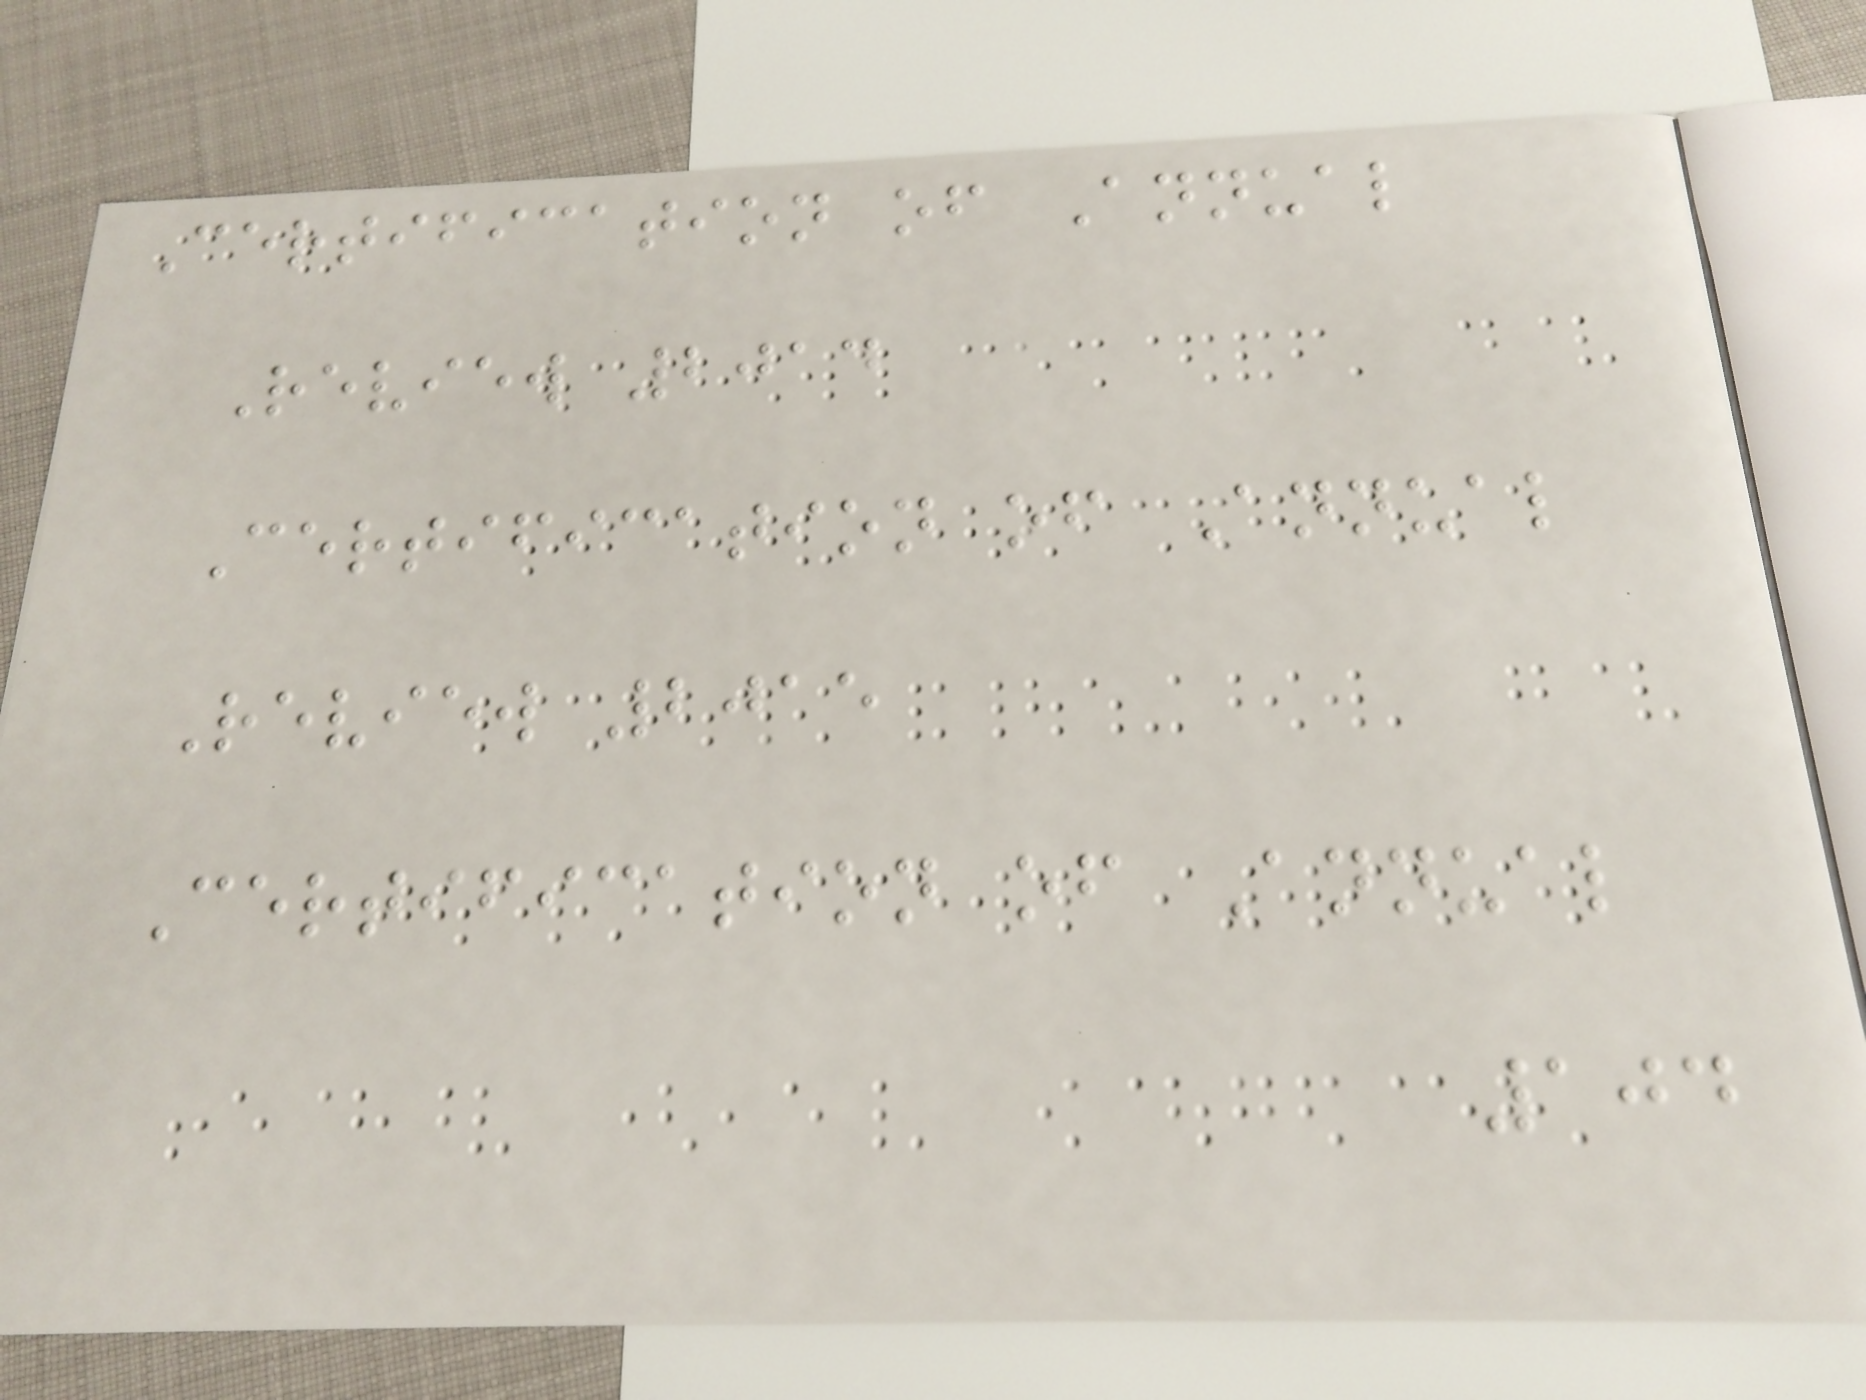Certification of Annual
Review 2014
Certification of Annual
Review 2015
Certification of Annual
104
